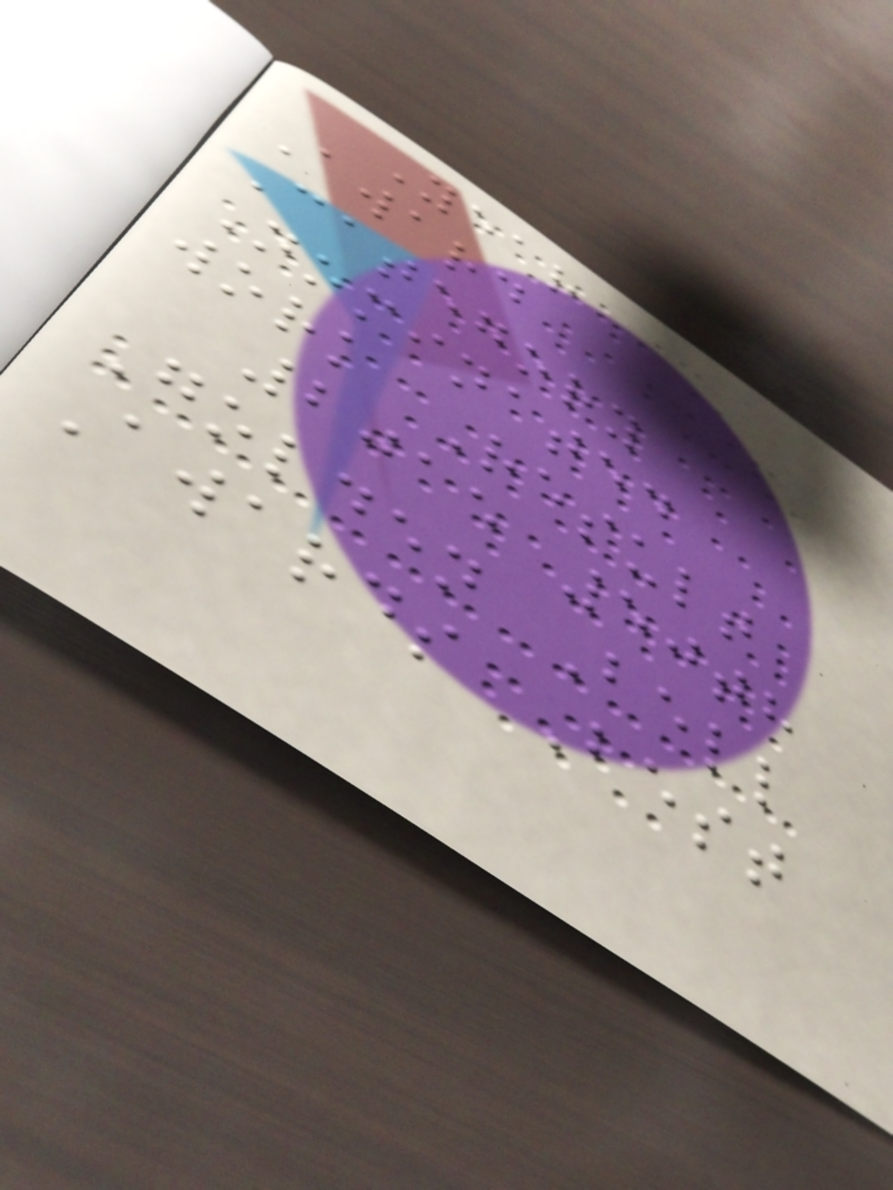Year
Award
Category
Nominated
work Result
2015 50th
Golden Bell
Awards Best
